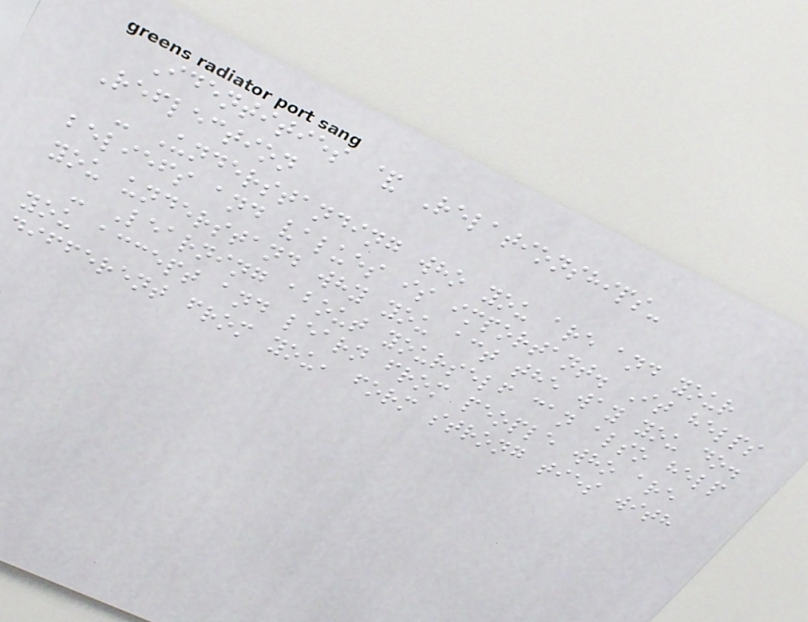Identities & Relationships-
Reflection
- Understanding who you are and your
beliefs and values is important. It helps
you understand why you act the way you do.
- Learning about yourself can also help
you accept and learn from people who are
different from you, form strong ties with
